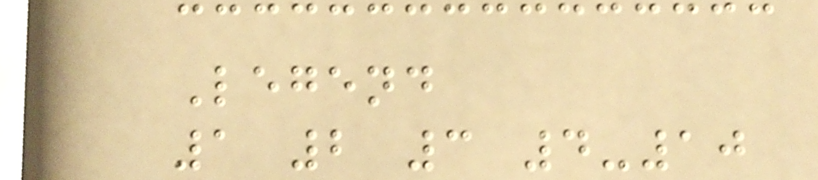Legend
1 2 3 4-10
